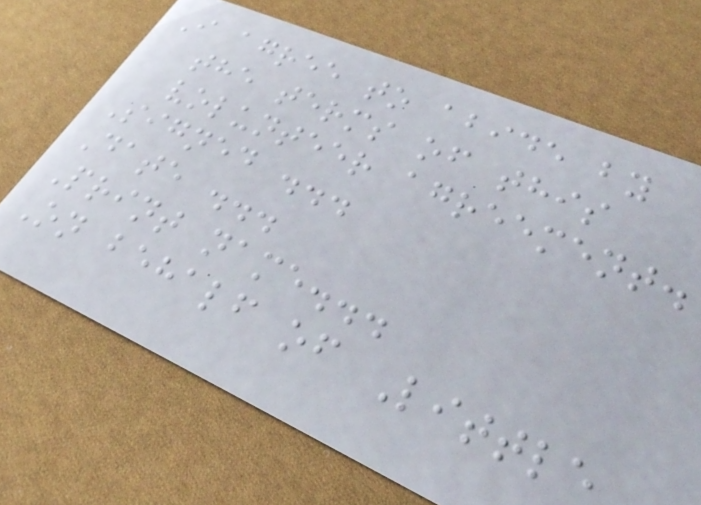I agree to abide by
the terms of this
volunteer agreement.
Signed ...
Date ...
Print name...
On behalf of Little
